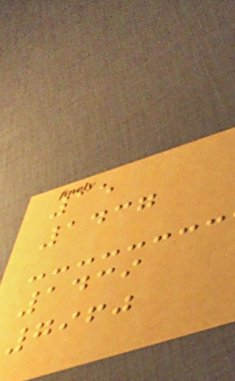15
1437
1439
7960
